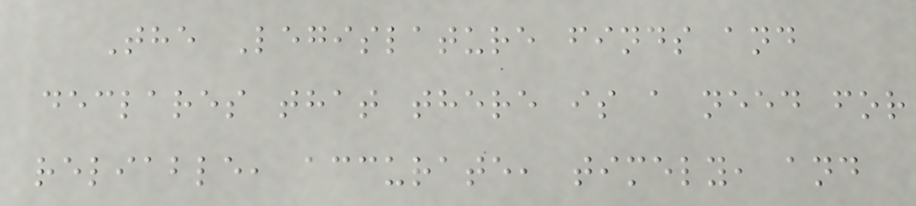The Legislature finds and
declares that there is a need for
reliable, accurate, timely, and
